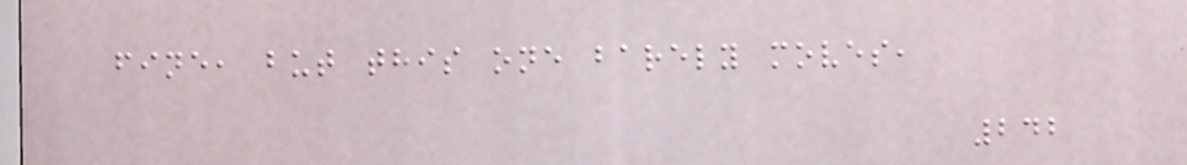fine, but this one barely moves,
242
